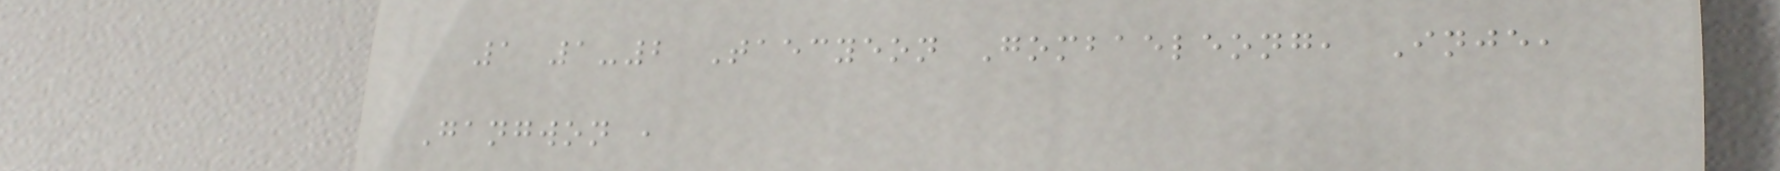1 1-2 Taecyeon Gombaeleong, Inje,
Gangwon ,
